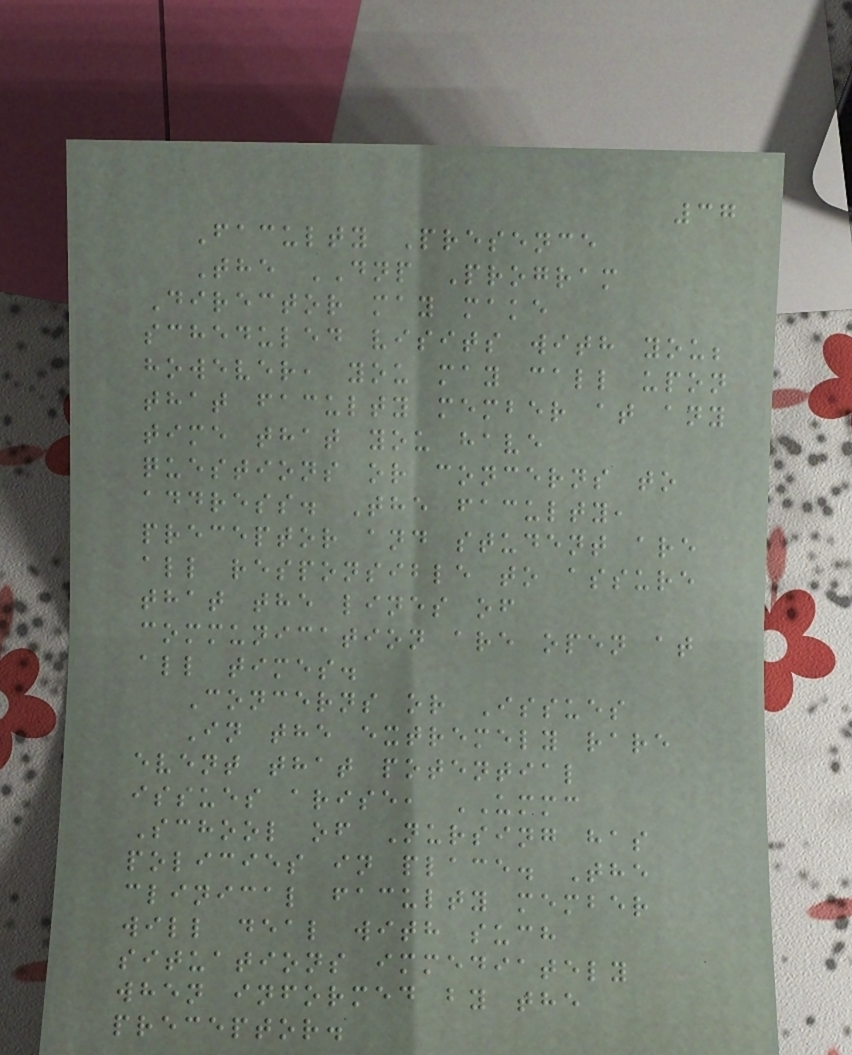37
Faculty Presence
The DNP Program
Director may make
scheduled visits with you;
however, you may call upon
that faculty member at any
time that you have
questions or concerns to
address. The faculty,
preceptor and student are
all responsible to assure
that the lines of
communication are open at
all times.
Concerns or Issues
In the extremely rare
event that potential
issues arise, UMMC
School of Nursing has
policies in place. The
clinical faculty member
will deal with such
situations immediately
when informed by the
preceptor.
